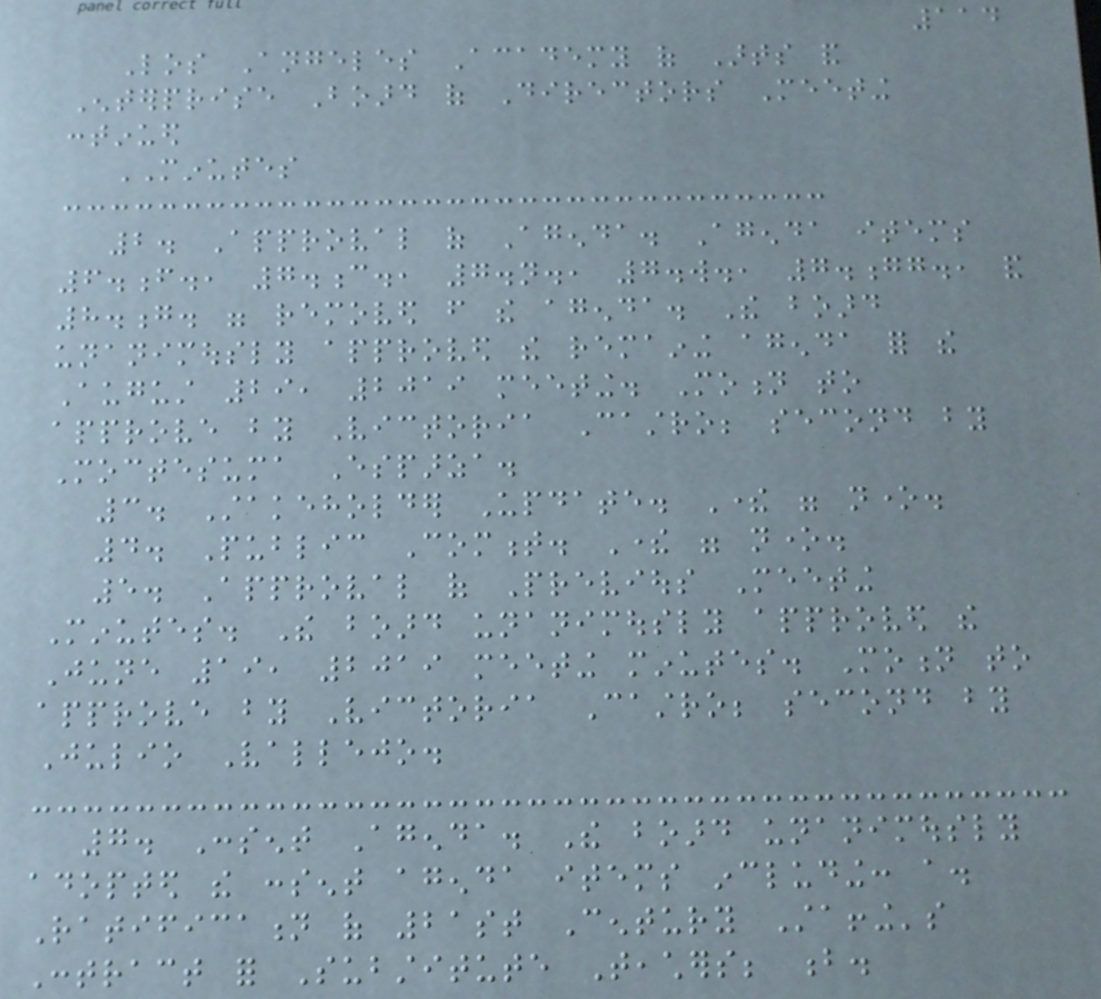114
Los Angeles Academy of Arts and
Enterprise Board of Directors Meeting
continued
MINUTES
2. Approval of Agenda. Agenda items
6.f., 7.c., 7.n., 7.w., 7.gg., and
8.g. were removed from the agenda. The board
unanimously approved the remaining agenda for the
August 29, 2019 meeting. Motion to
approve by Victoria Castro; second by
Moctesuma Esparza.
3. Stakeholder Update. There were none.
4. Public Comment. There were none.
5. Approval of Previous Meeting
Minutes. The board unanimously approved the
June 19, 2019 meeting minutes. Motion to
approve by Victoria Castro; second by
Julio Vallejo.
7. Consent Agenda. The board unanimously
adopted the consent agenda items including: a.
Ratification of 21st Century Staffing's
Contract for Substitute Teachers; b.
